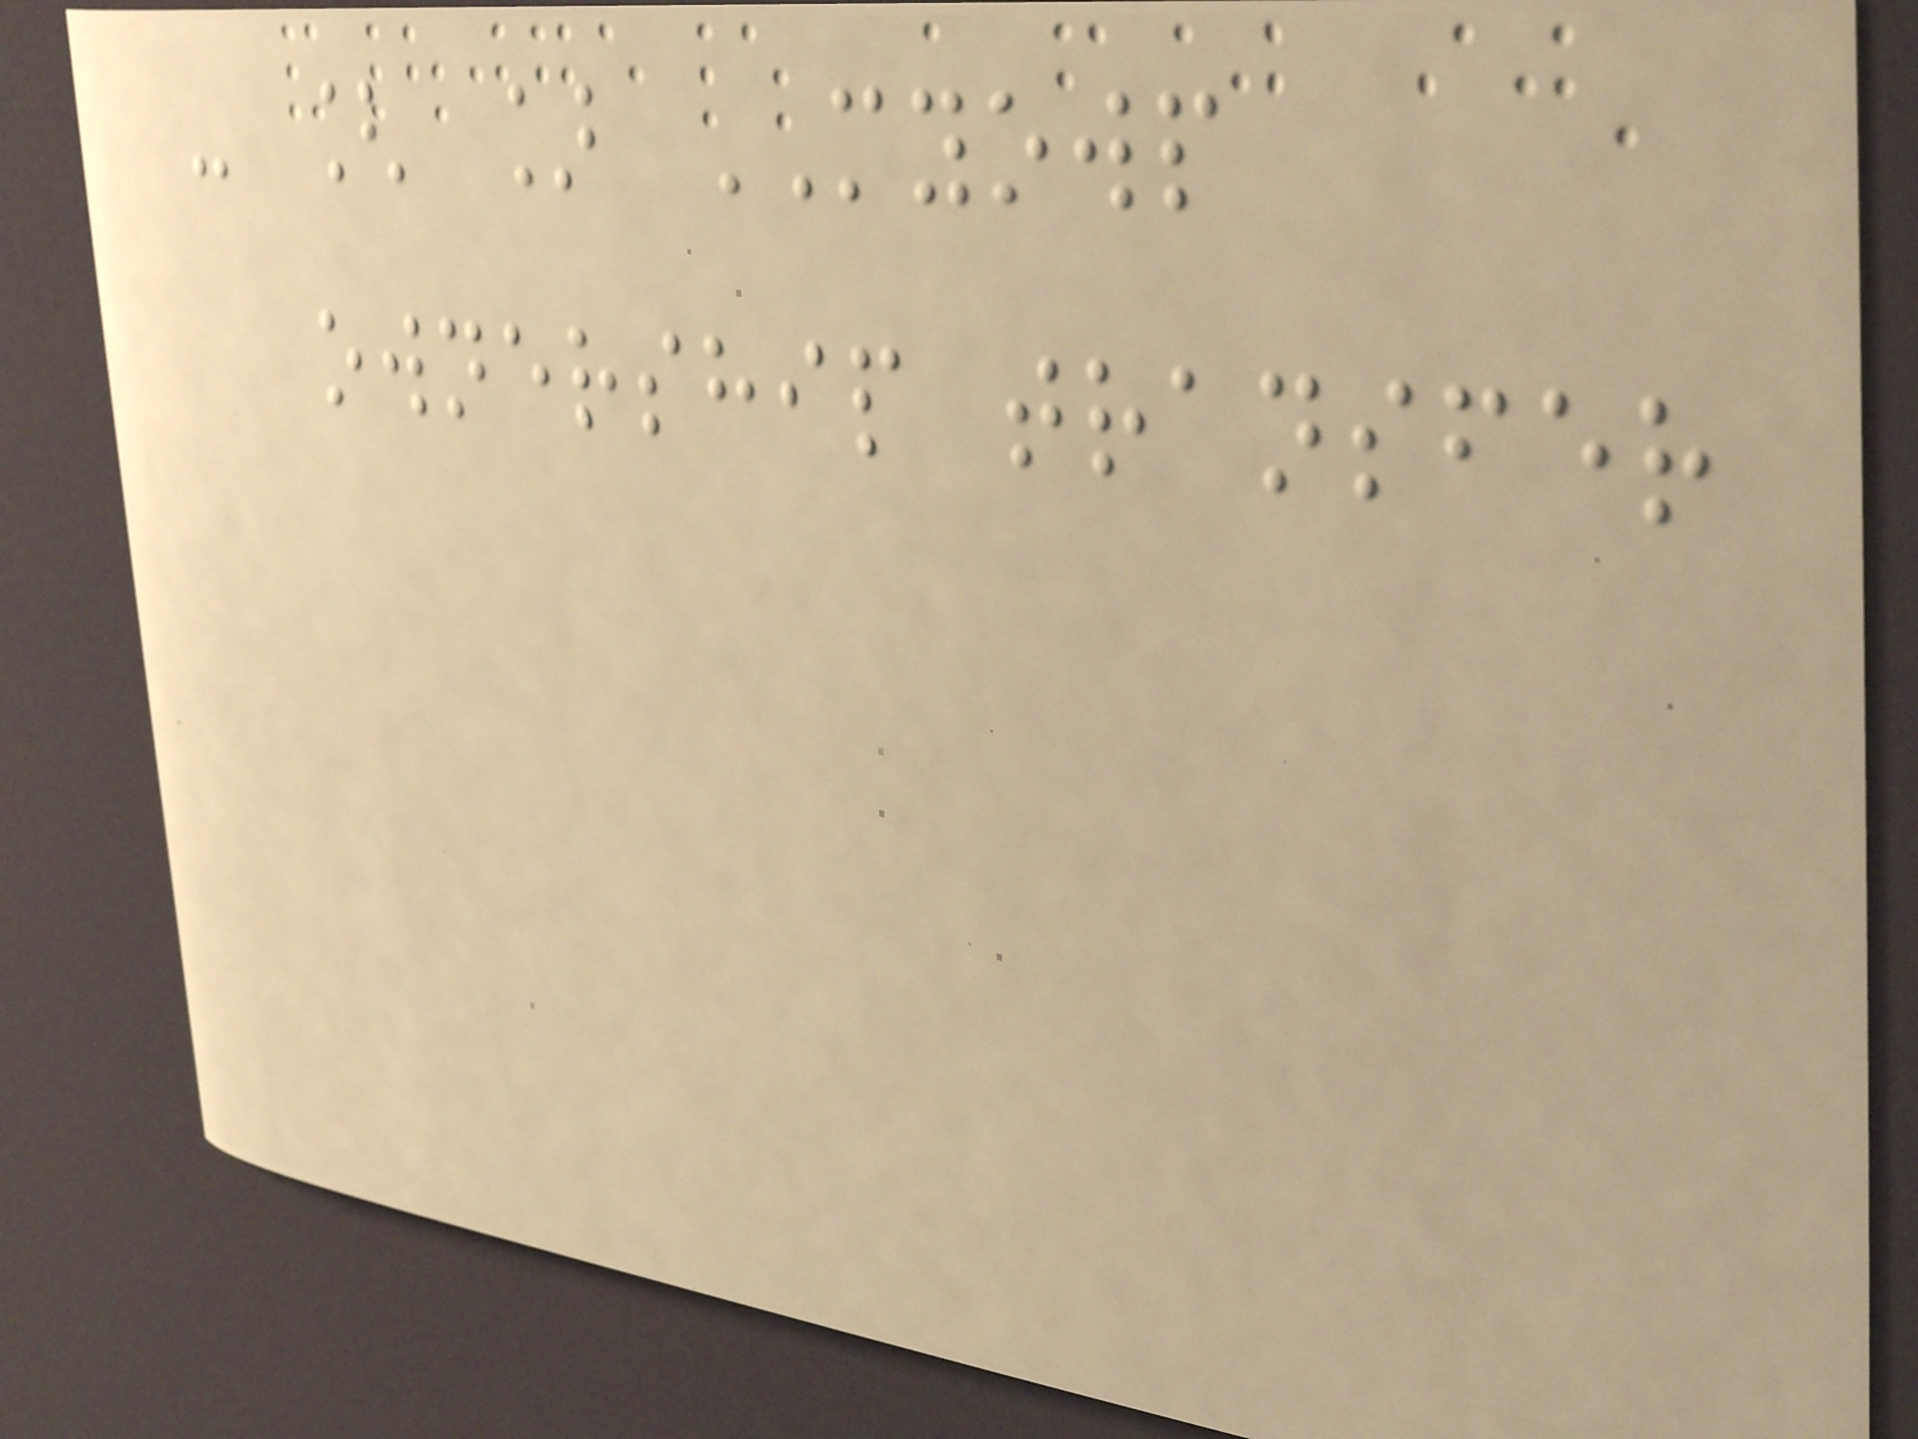- [ ] MYOWP
ownership transfer
